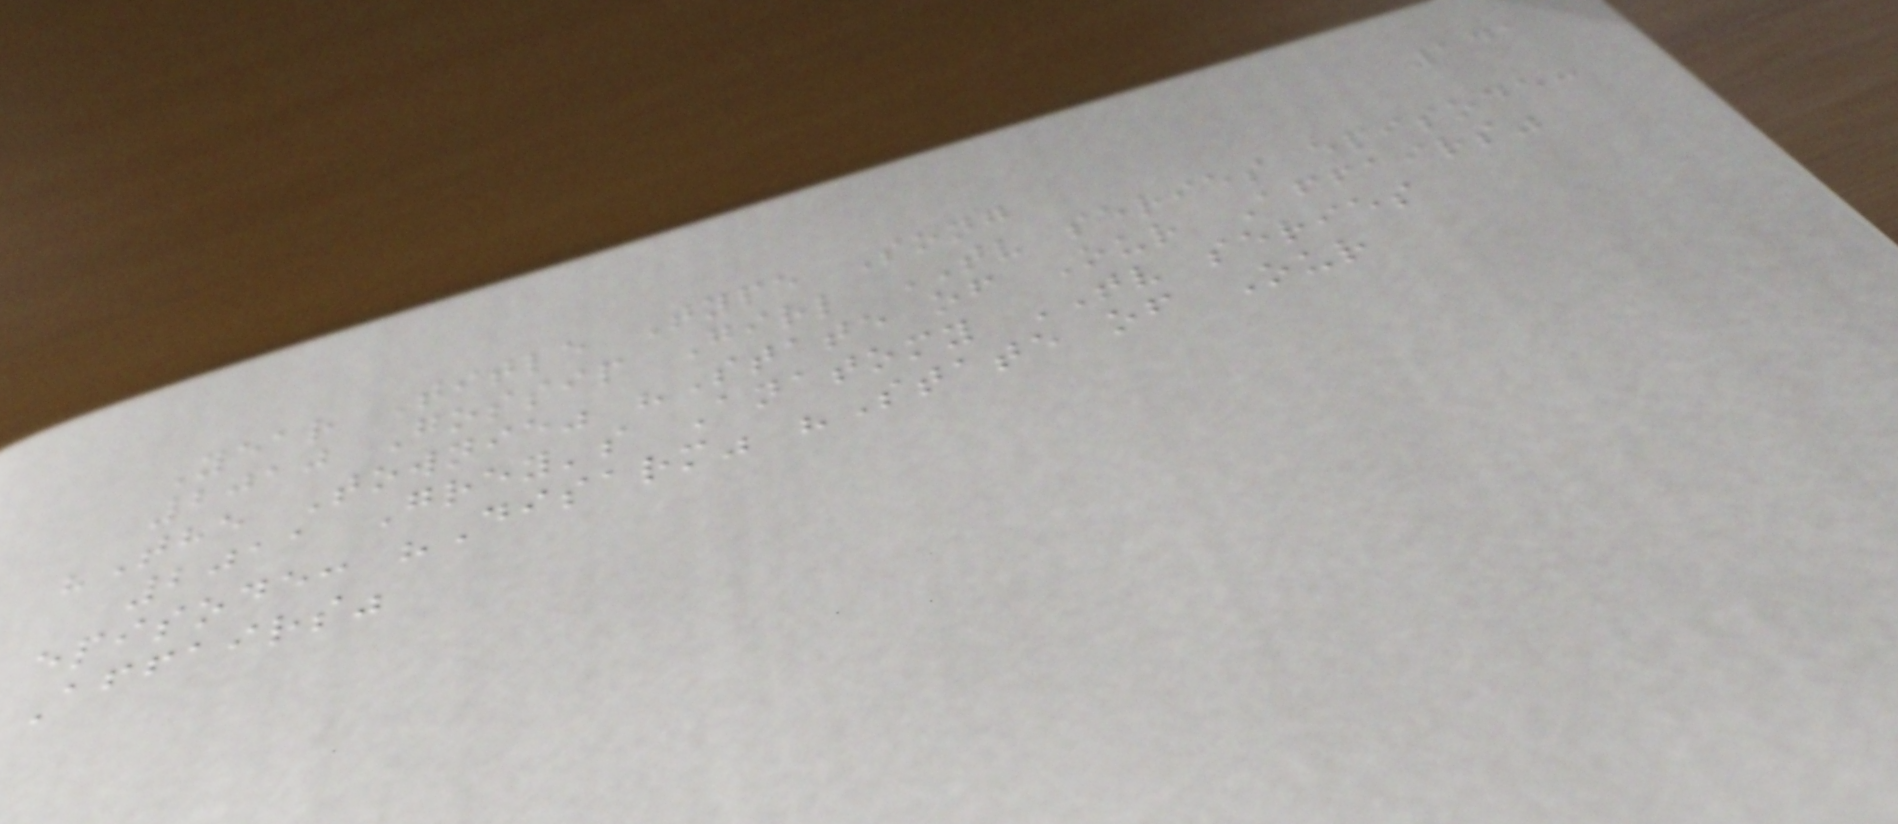141
Year Title Type Song
2010 Gossip Girl TV series episode:
"The Townie" "State of Our Affairs"
2011 Grey's Anatomy TV series
episode: "Disarm" "State of Our
Affairs"
